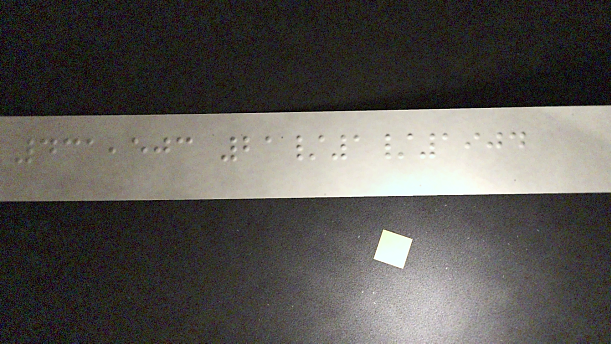431,503 21/1/1904
